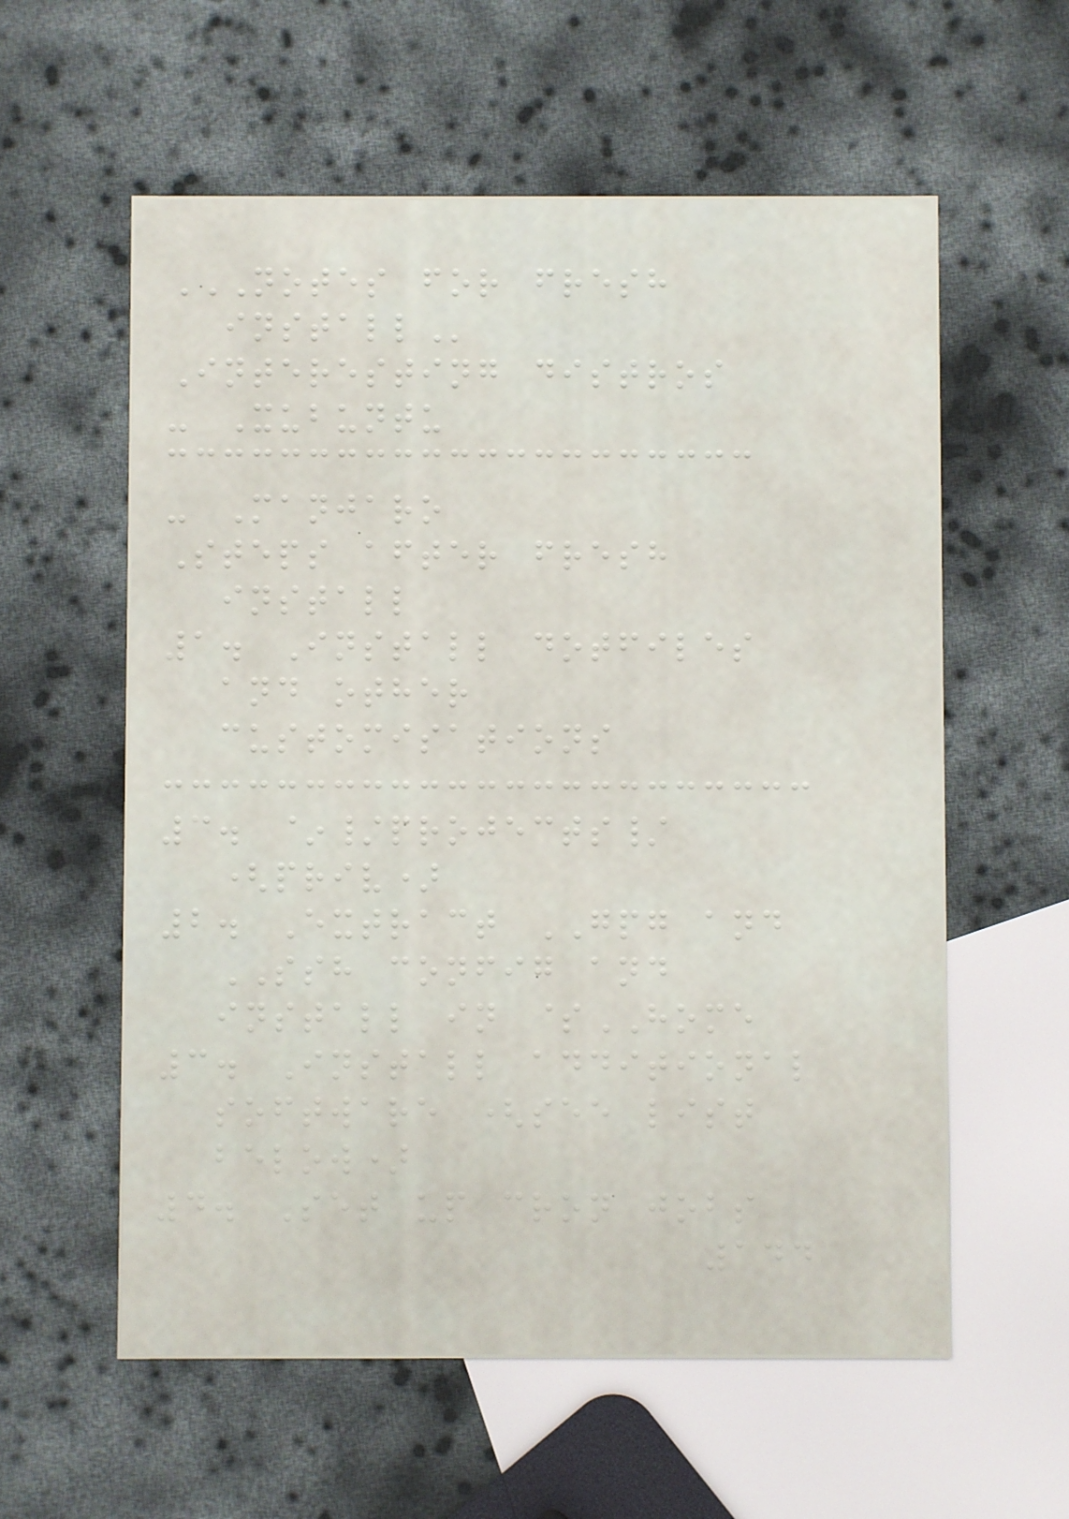NOTES FOR FRESH
INSTALL
Interesting distros
- Xubuntu
- Manjaro
Steps after fresh
install
1. Install dotfiles
and other
customisations
3. ~/projects/
(priv)
2. Extract GPG and
SSH config and
install in $HOME
3. Install additional
software (see list
below)
4. Set up cron jobs
144
